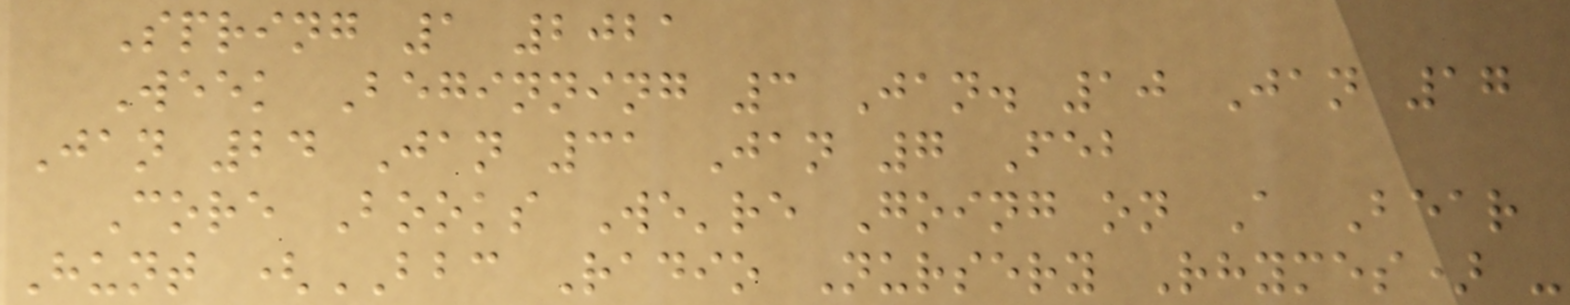Spring 1 2021
Week Beginning 3 Jan. 10 Jan 17
Jan 24 Jan 31 Jan 7 Feb
Core Books We're Going on A Bear
Hunt (BBC Radio Nursery Rhymes) -
